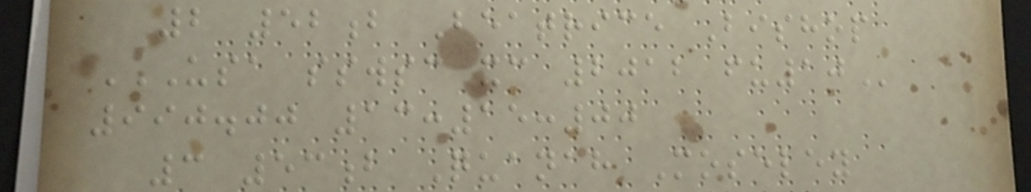2 52b Beatrice Bishop
USA SSWSC XC 2012 FU10
990.00 13:15:00
3 53b Quanah Moseley
